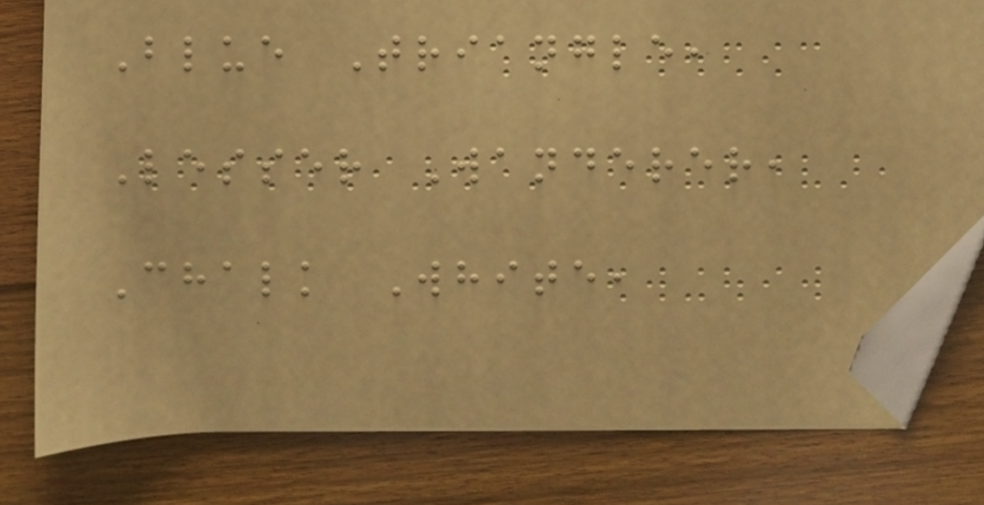Blue Triangle,
Lesser Wanderer,
Chalk White,
